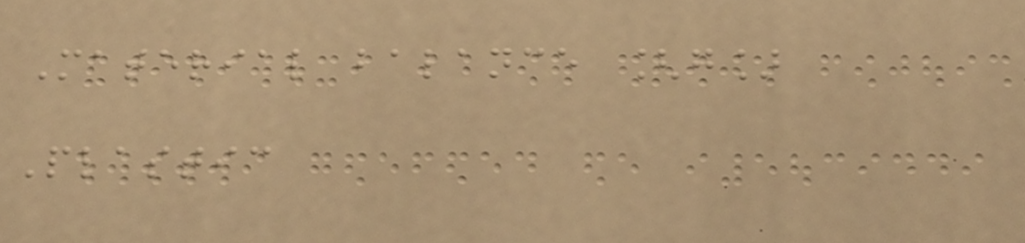Material balance [g]
Plastic
